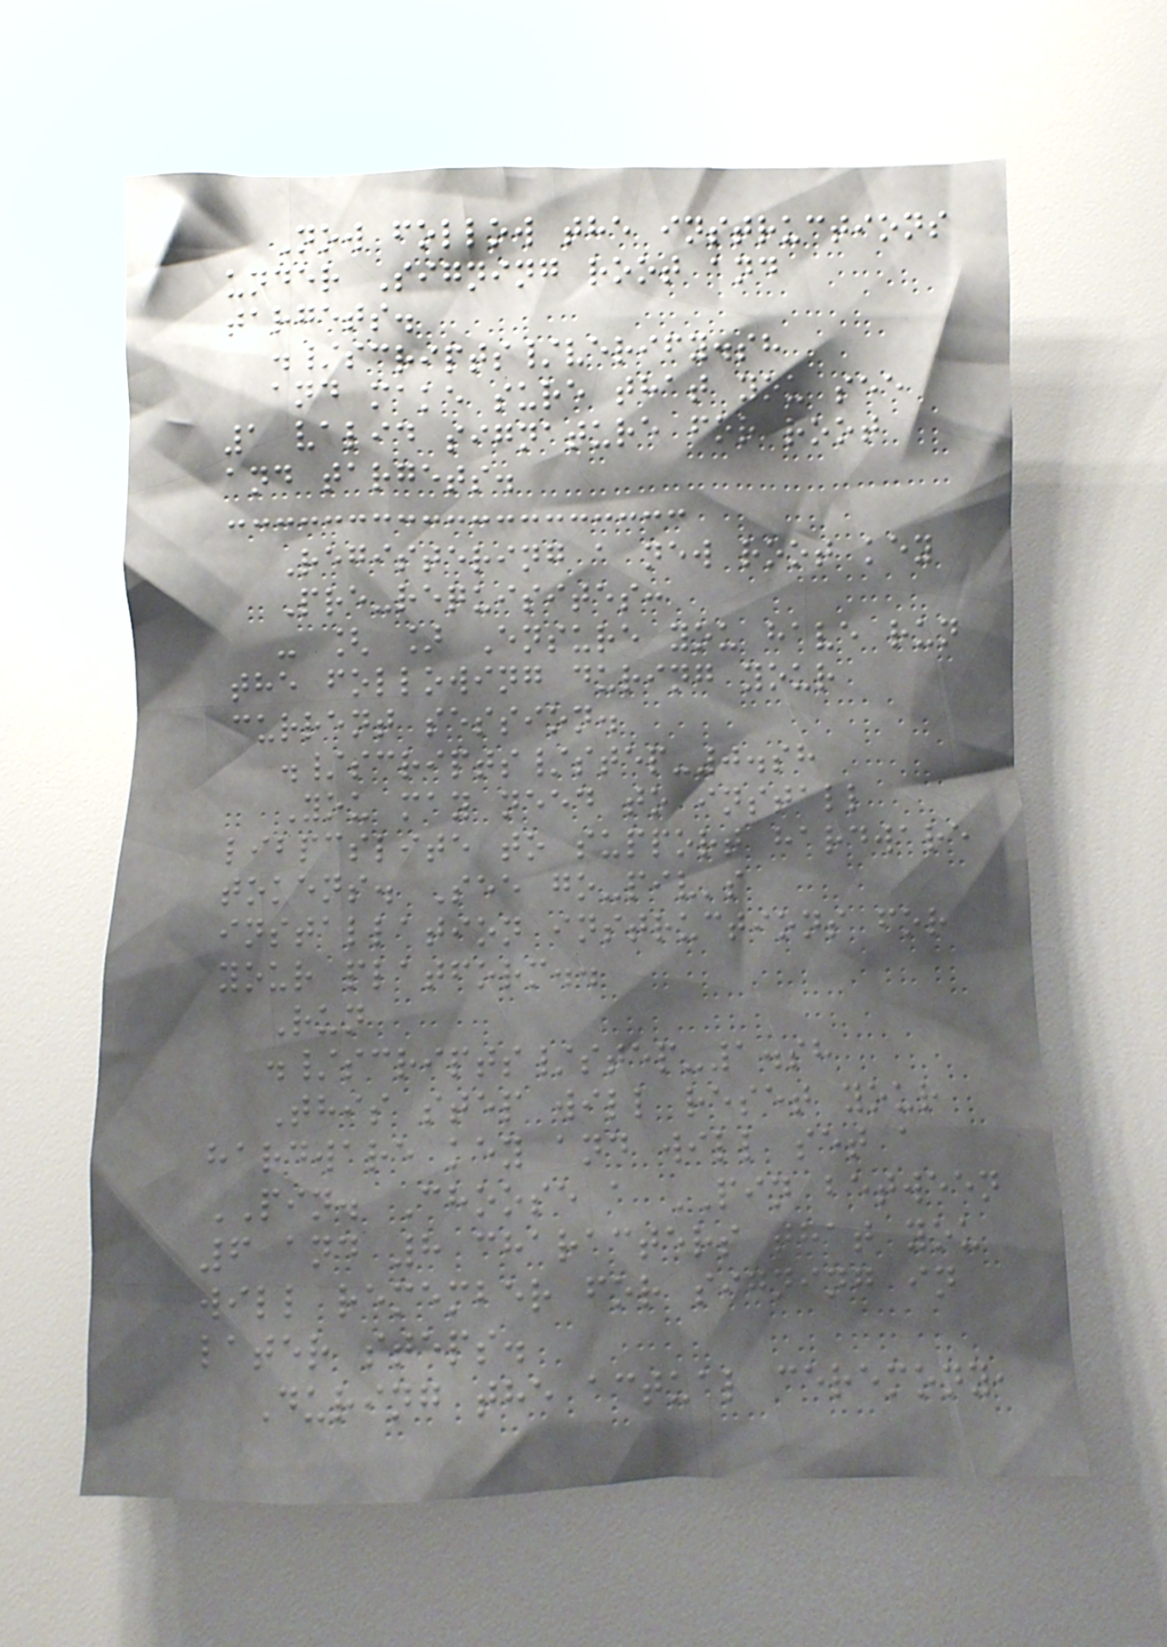Now follow the instructions
under Signing root and
targets.
./scripts/verify.sh
and make sure that you see
1 valid signature for root
and targets.
Registering a new root key
Pre-requisites:
- [ ] Ensure you have run
the following during your
current session.
./scripts/step-0.sh
You may need to install
libpcslite to support hardware
tokens. See go-piv's
installation instructions for
your platform..
Run
./scripts/step-1.sh
This step will reset your
hardware key and will set a
PIN. Choose a PIN between
6 and 8 characters that you
will remember for signing in
later steps.
During the actual ceremony,
